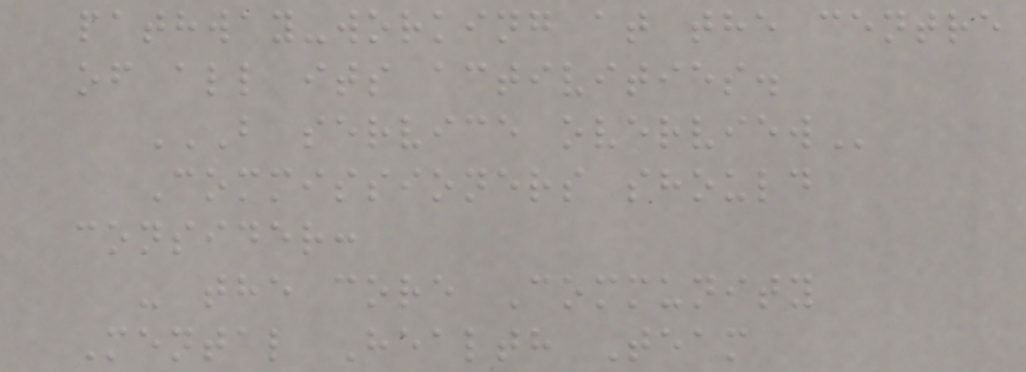pathway-working at the centre
of all its activities.
B SERVICE OVERVIEW
Commissioners should
consider:
- the core Community
Mental Health Team
